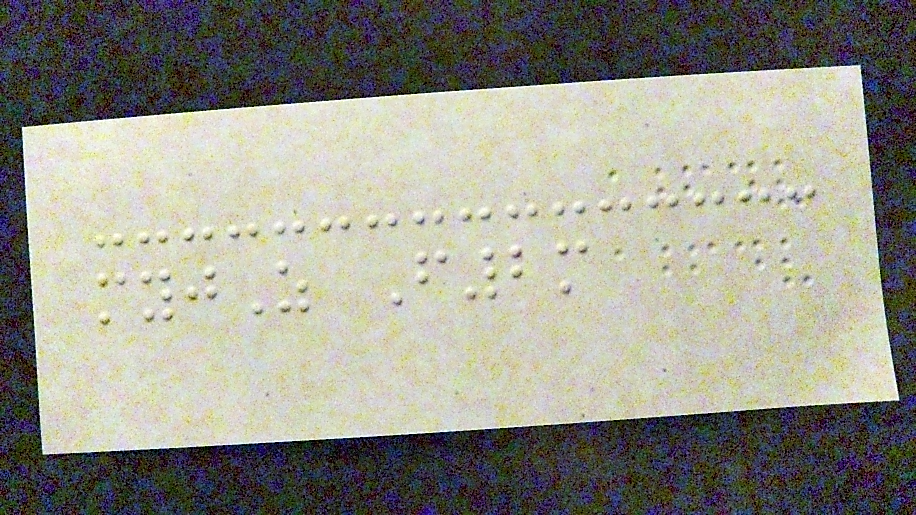myjZ F2m
